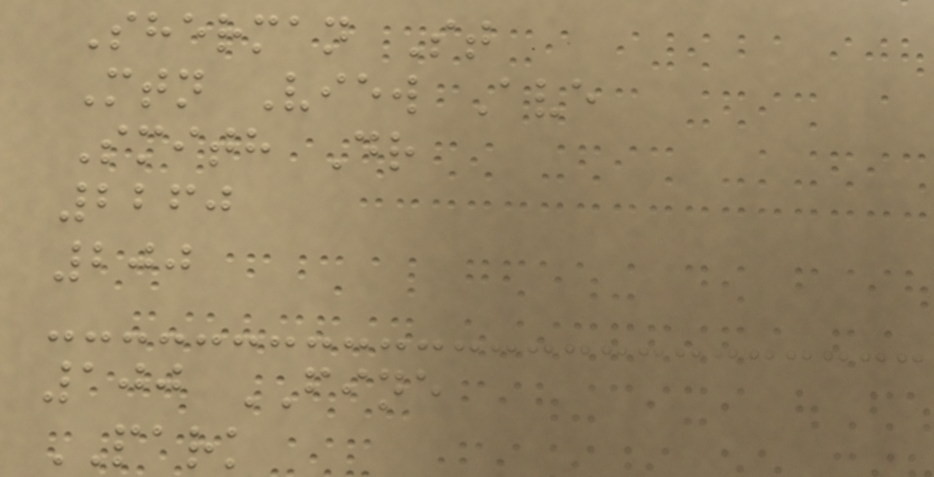Sherman St
Mtn View Ave
Smith Dr
2260
200
100 FINE
PARK
